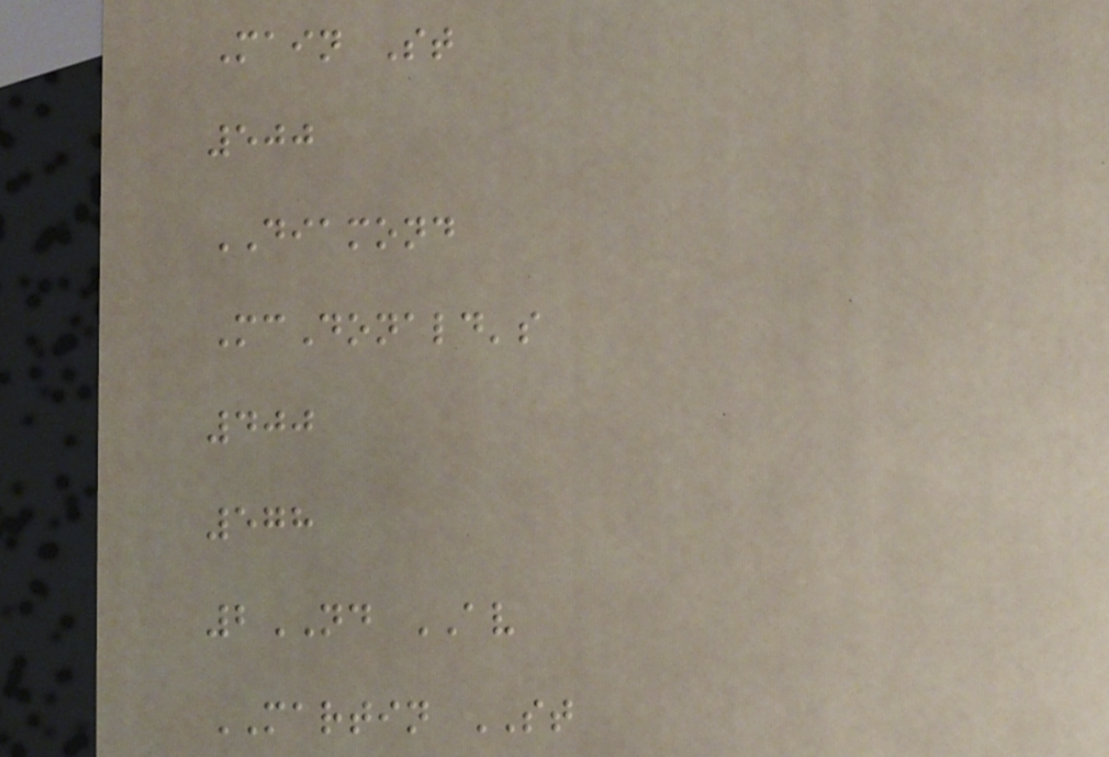Main St
500
DIAMOND
McDonald's
400
578
2ND AV
MARTIN ST
